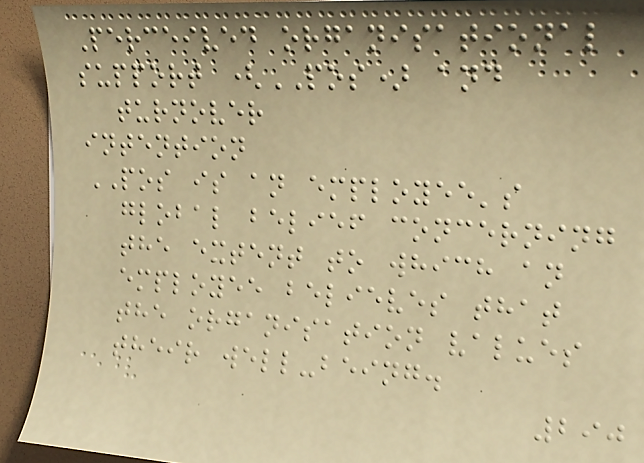Perceived organisational
support (POS) and
turnover
intention
POS is an employee's
global belief concerning
the extent to which an
employee believes that
the organisation values
their well-being.
290
